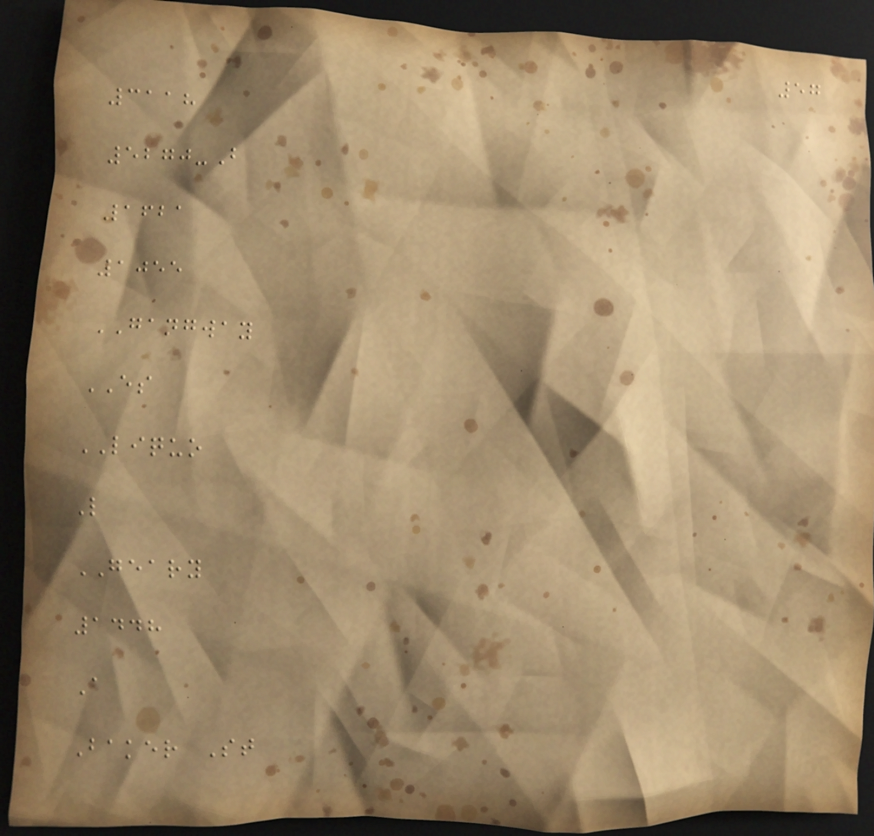57
3118
5270-B
1621
1055
GANGWAY
ES
LIQUO
L
GEARY
1448
A
Baker St
